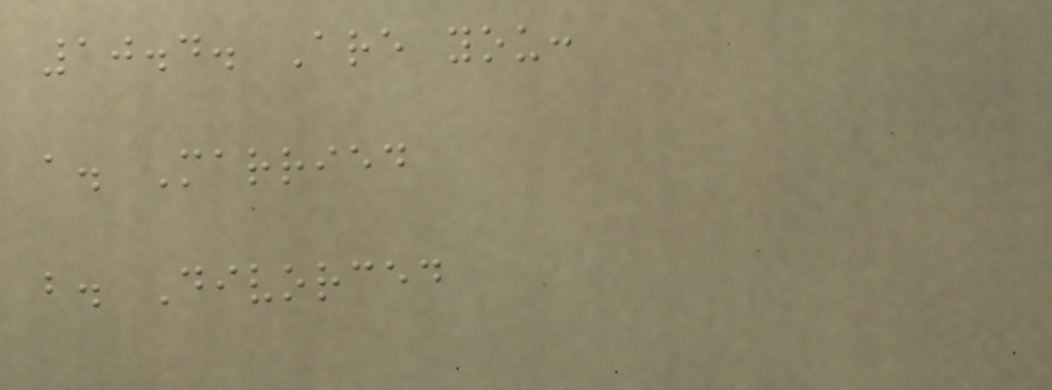10.4. Are you:
a. Married
b. Divorced
